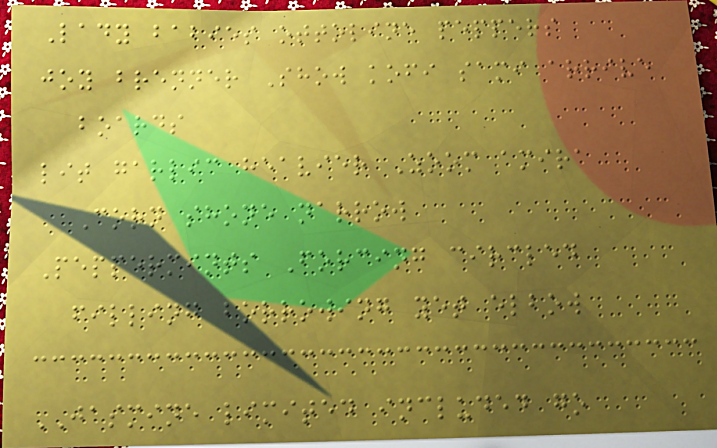Lady babies ottoline peppers
joy brenner Show kofi sami arrive
boards
lit garlic heavier Zoom amira
Corn shone narrow
Peppermints Forcing circled
filling borrowing yet elbow
JASMINE limited included go
